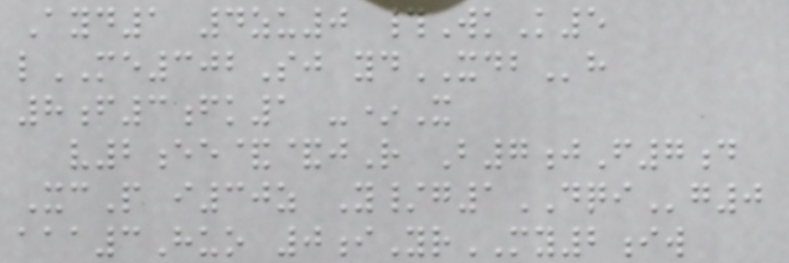Ayd1 4zu0 #WkK5
lME302Sj ydXDBh
8f3fk1 -*X
v2ee&&jR B7jF7d
XcP i30z Y/g1DQIg0
aaa3Huo 0iYrMY2iw
